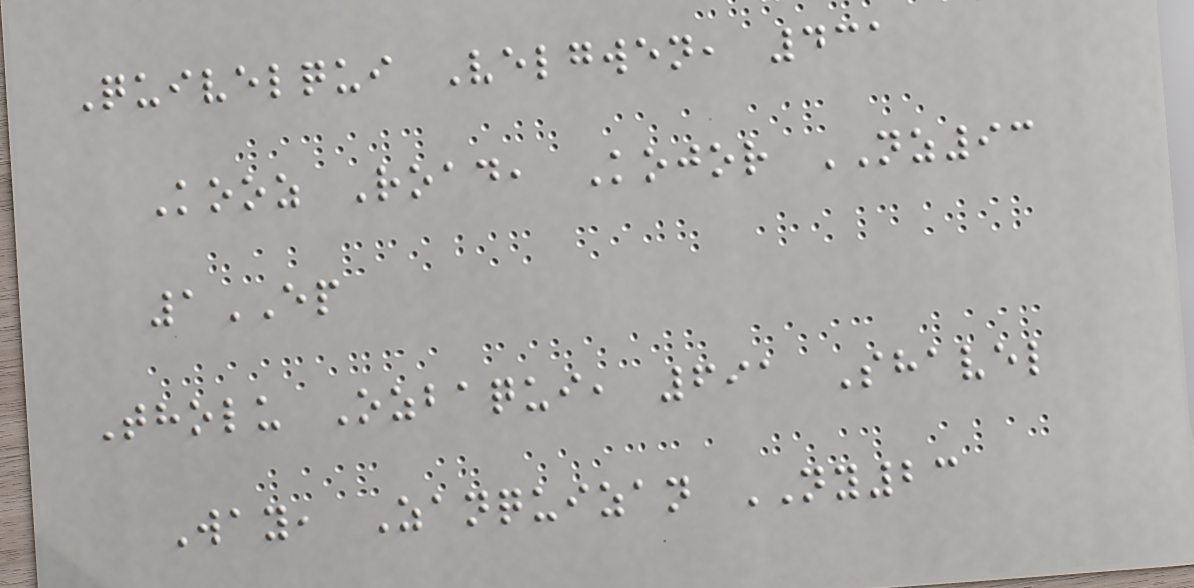Quivelqui Velgwen, 431
Kooz Road, Kojor NZ93
1EP
Tholu Ozbaqui, 691 Shavel
Way, Zanquizan NY23
